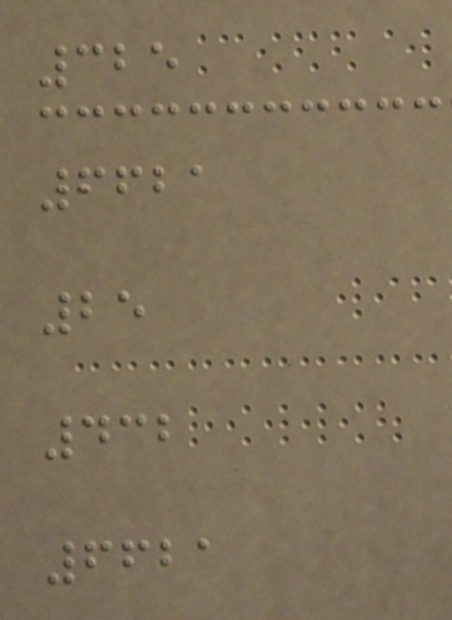325
6621
25
432
6621
